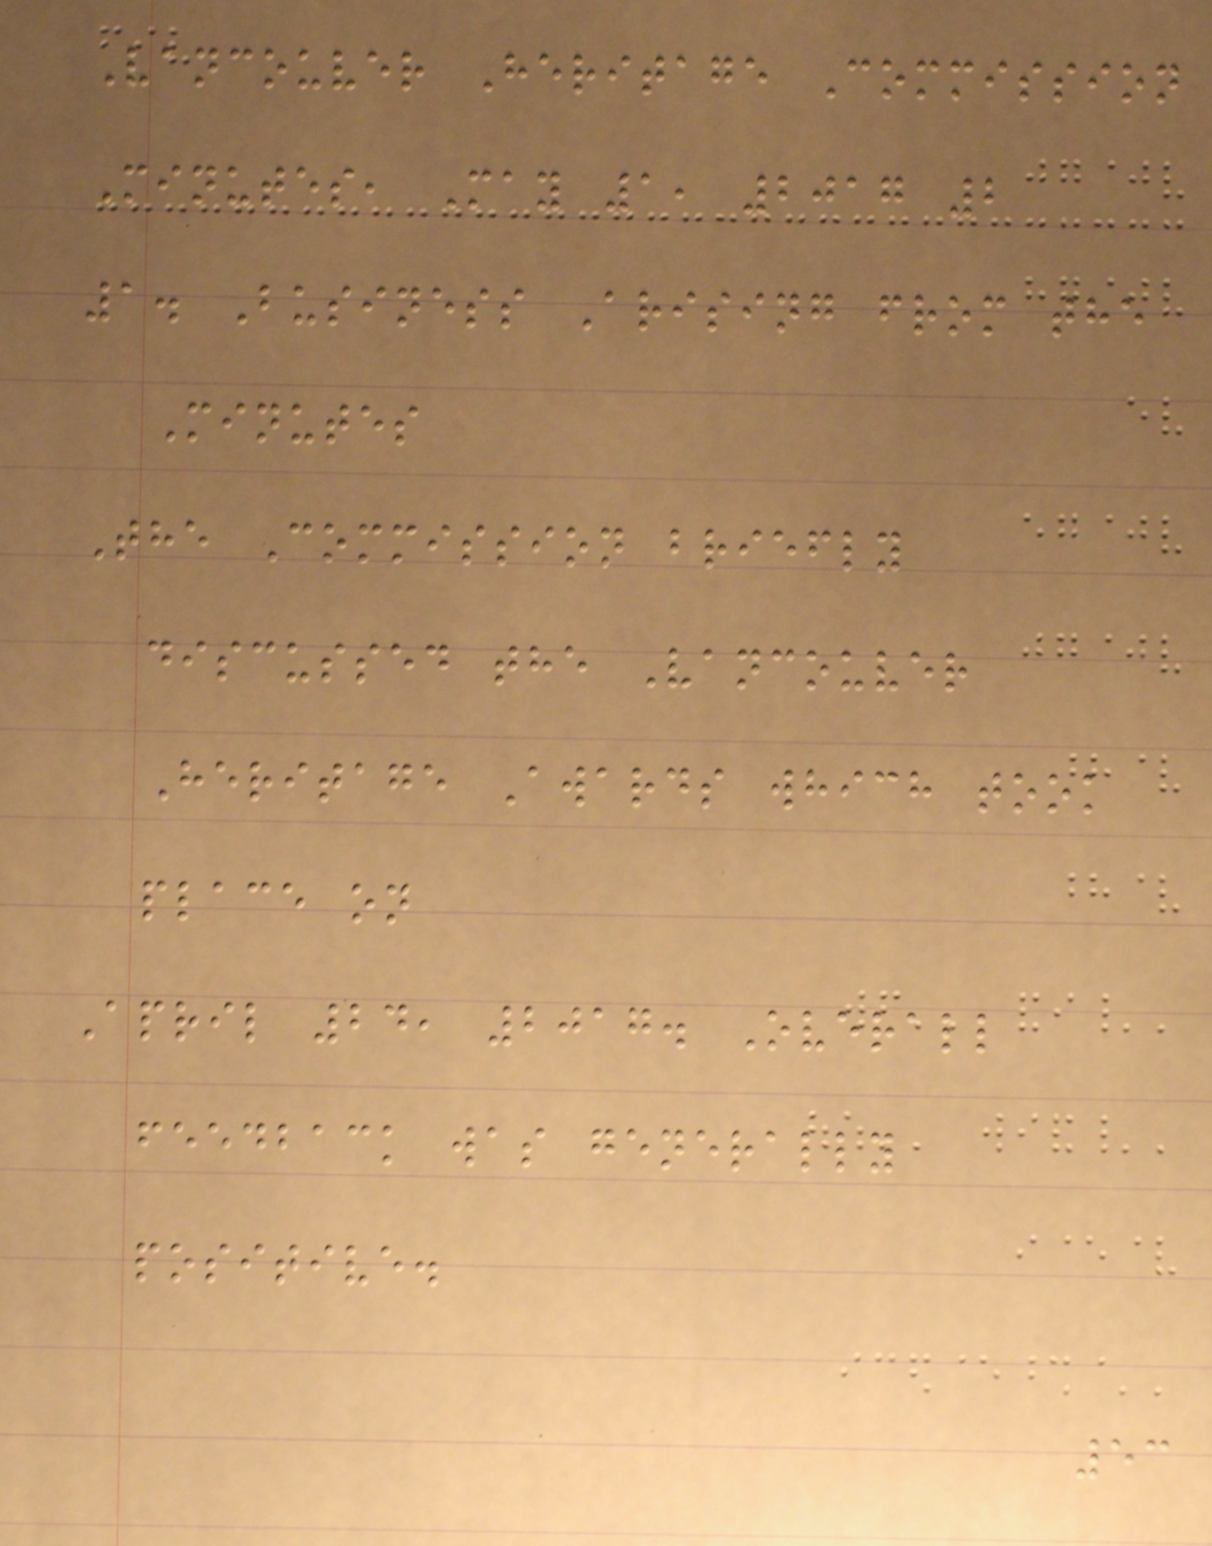Vancouver Heritage Commission
Minutes, May 1, 2017 2
1. Business Arising from the
Minutes
The Commission briefly
discussed the Vancouver
Heritage Awards which took
place on
April 24, 2017. Overall
feedback was generally
positive.
53
